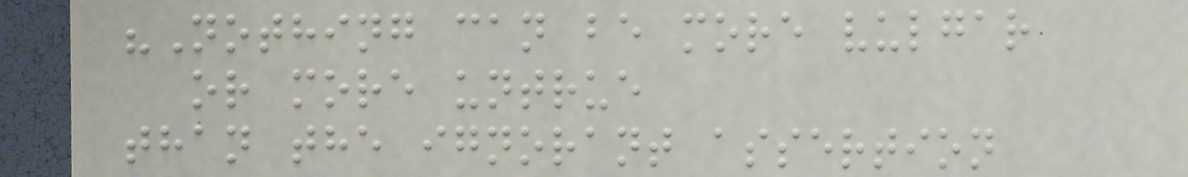"Nothing can be more vulgar
or more untrue
than the ignorant assertion
